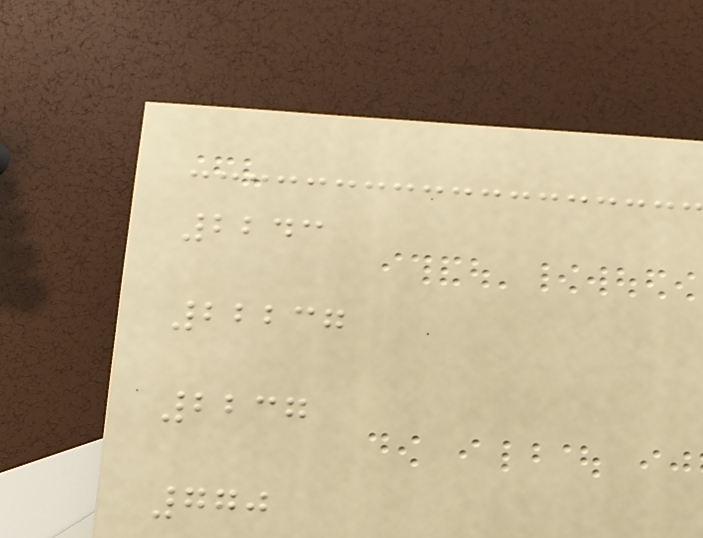2243
22237
2237
770
